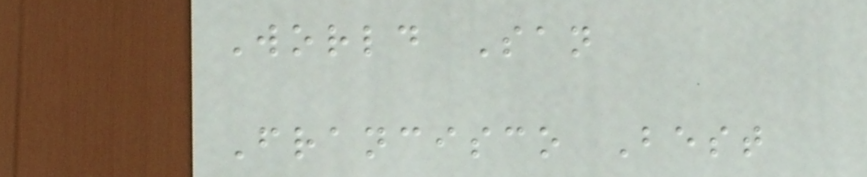World San
Francisco Best
